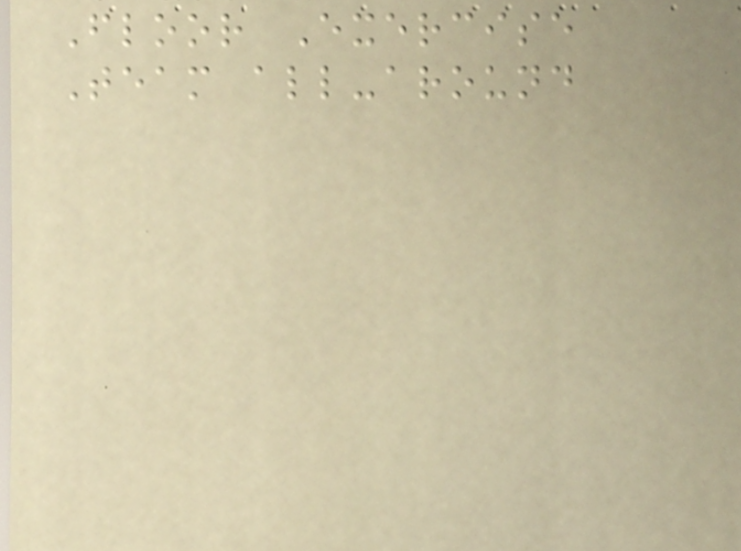Floor Exercise
Team all-around
